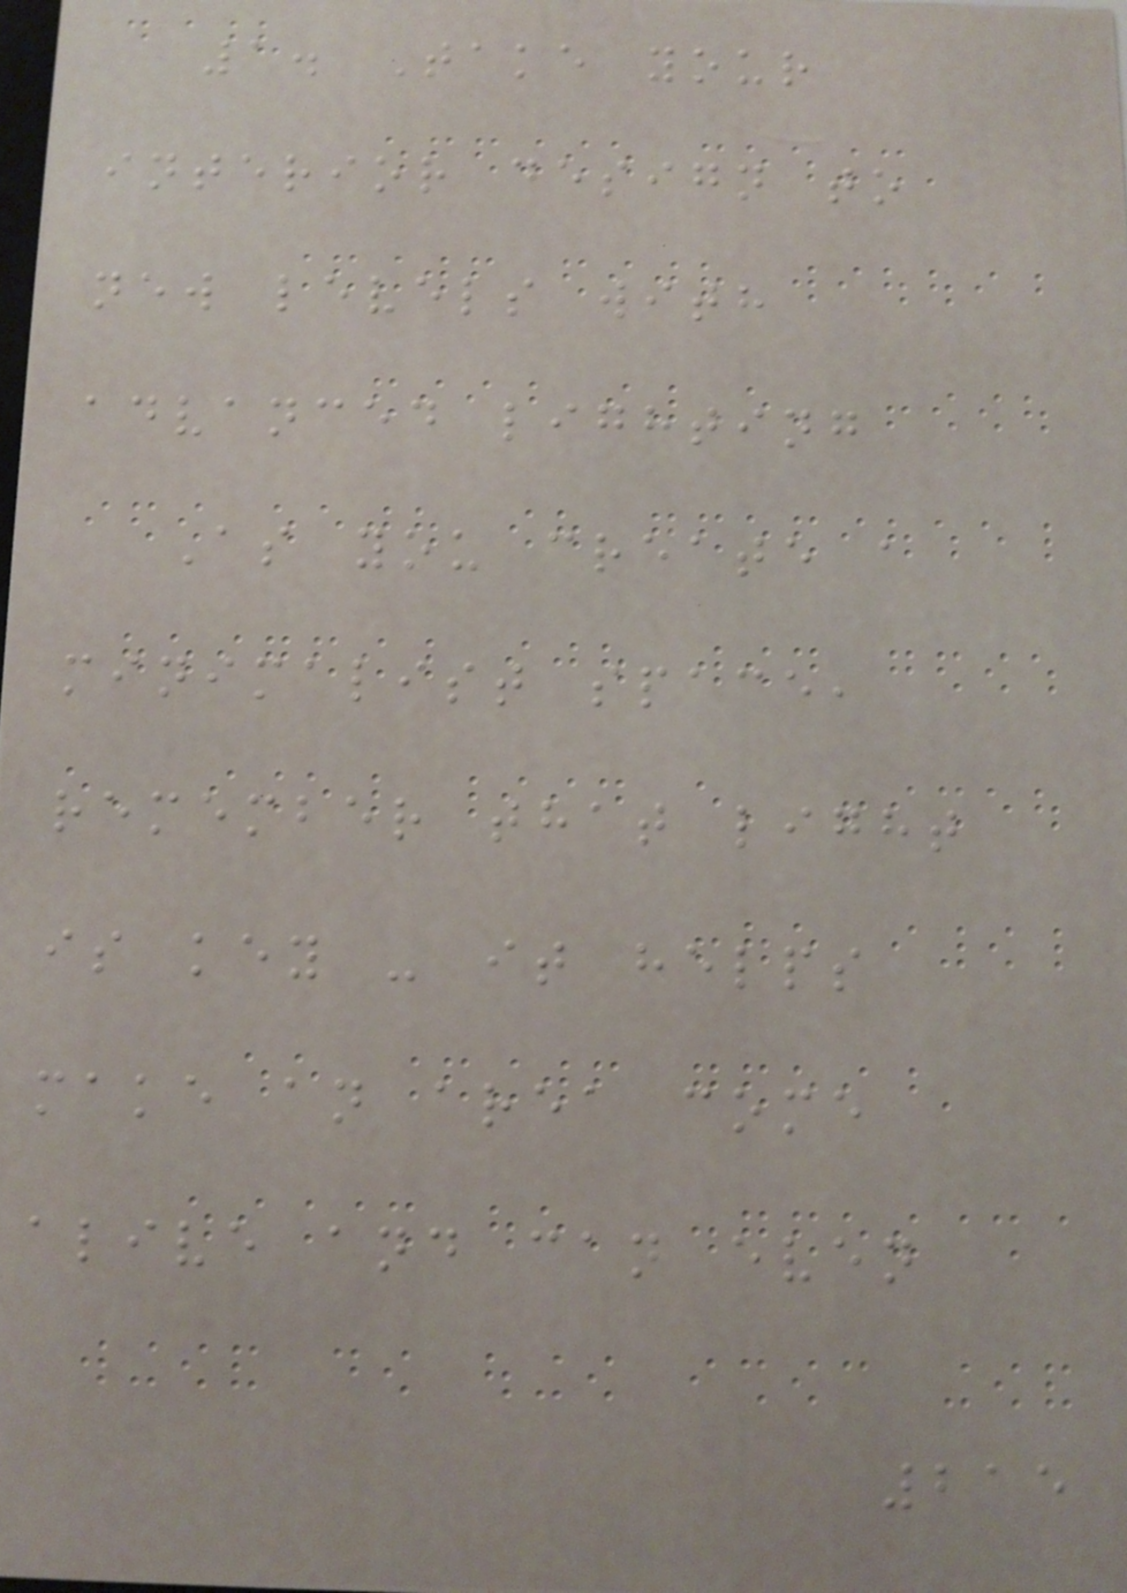1. Take your
interior design to
new levels with
advanced lighting
As you create a
minimalist space,
remember that light
is key - it helps
make an area come
alive and can even
215
